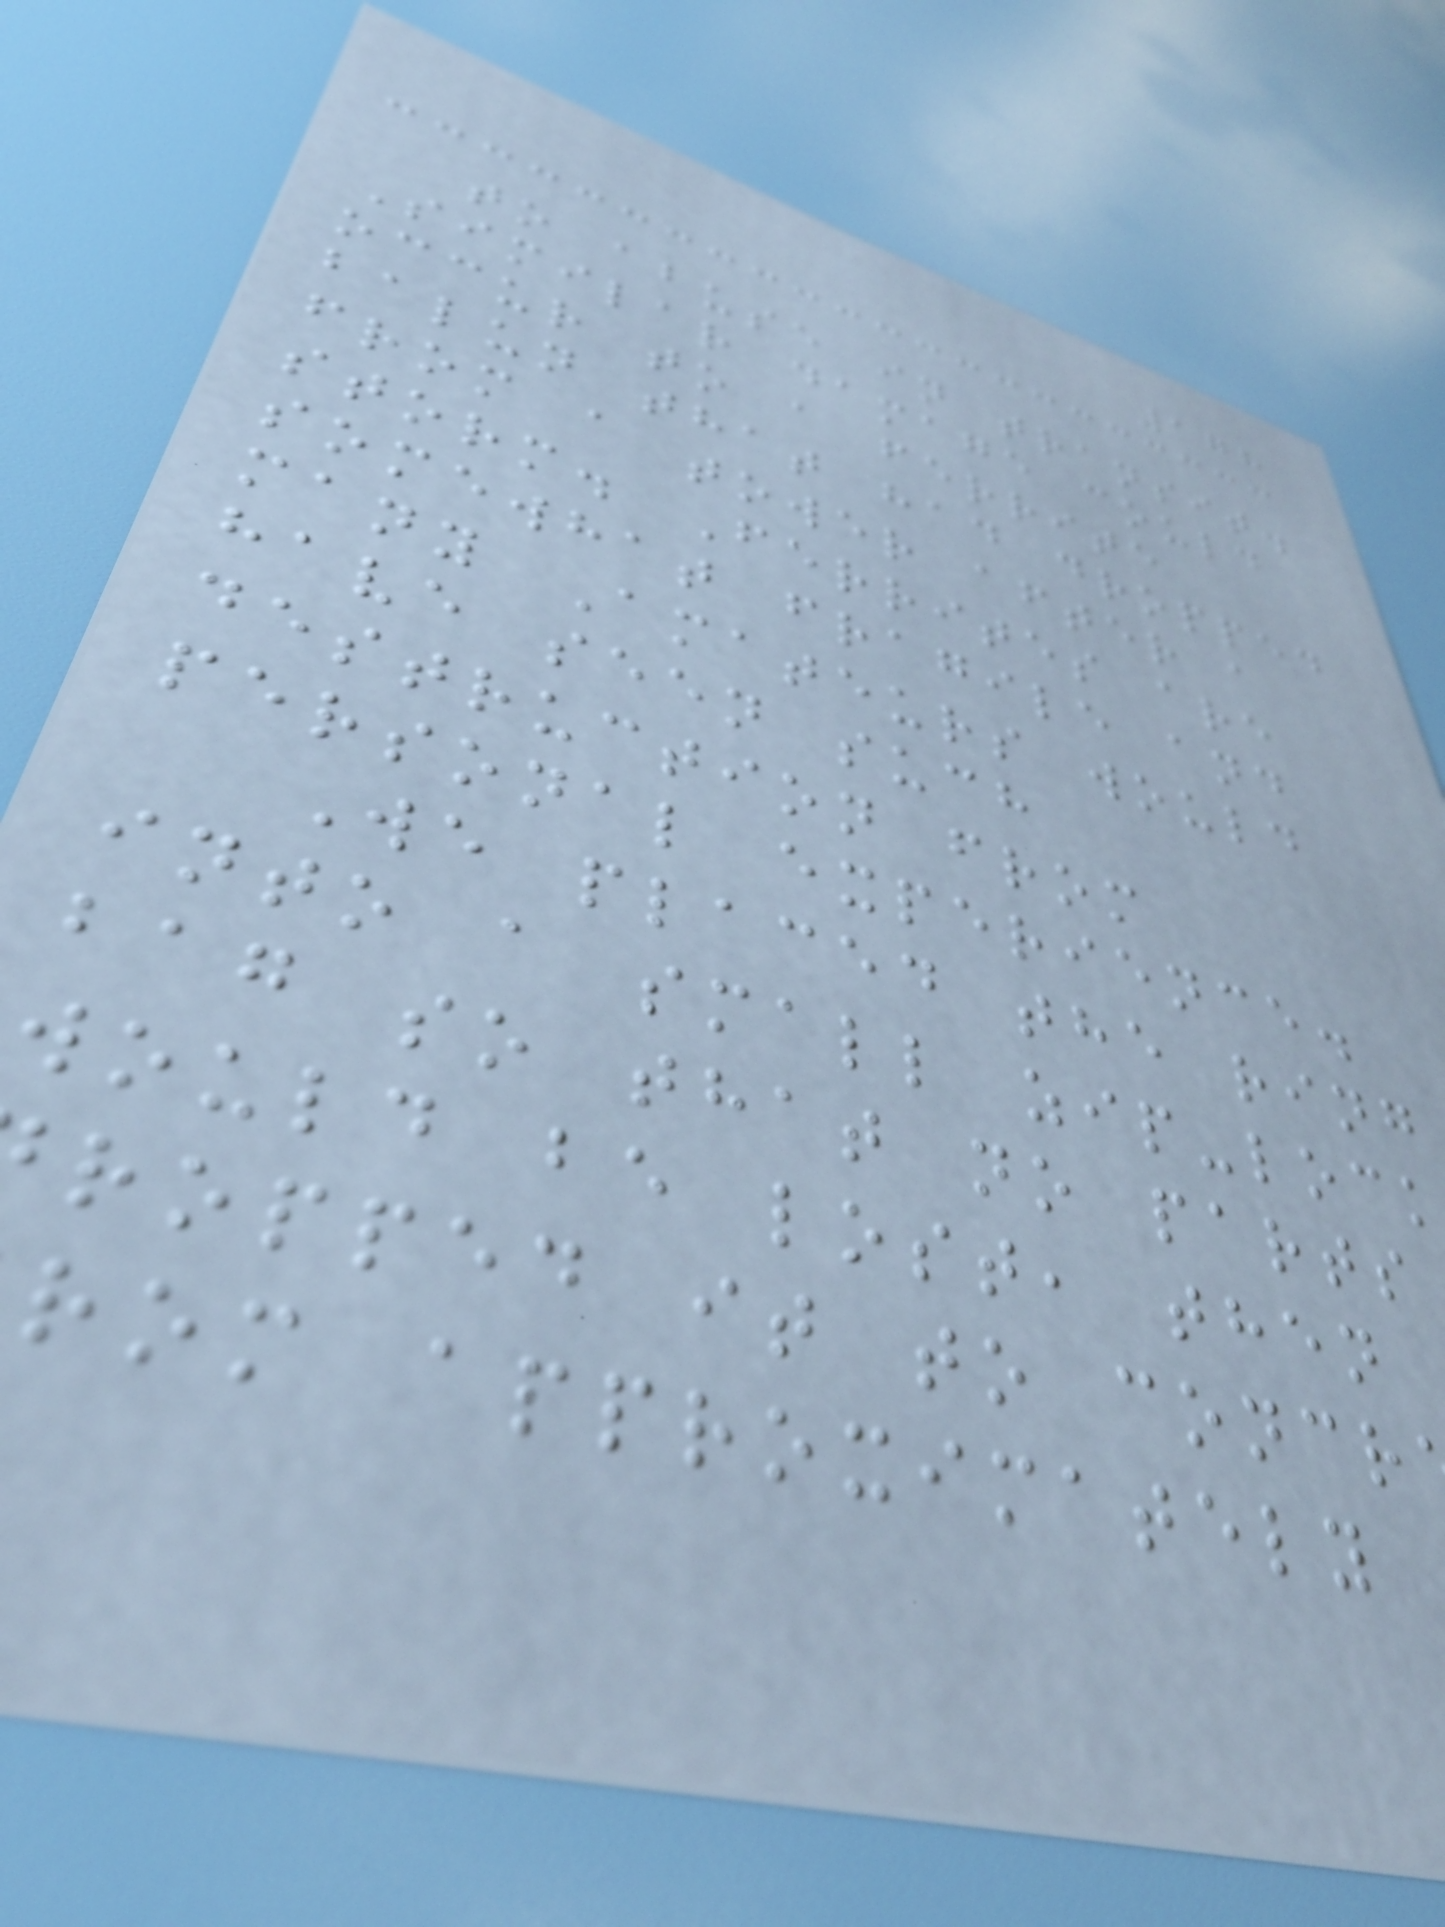178
to abuse in transit.
Similar damage could
occur to a ferrite
balun that had dropped
from a tower after a
storm. Ferrites are
somewhat fragile and
many Amateurs would
have seen such
destruction from
personal experience.
We placed the ring
into a small zip-lock
bag so that no parts
would be lost, then
ropped it to concr
rom approximately
